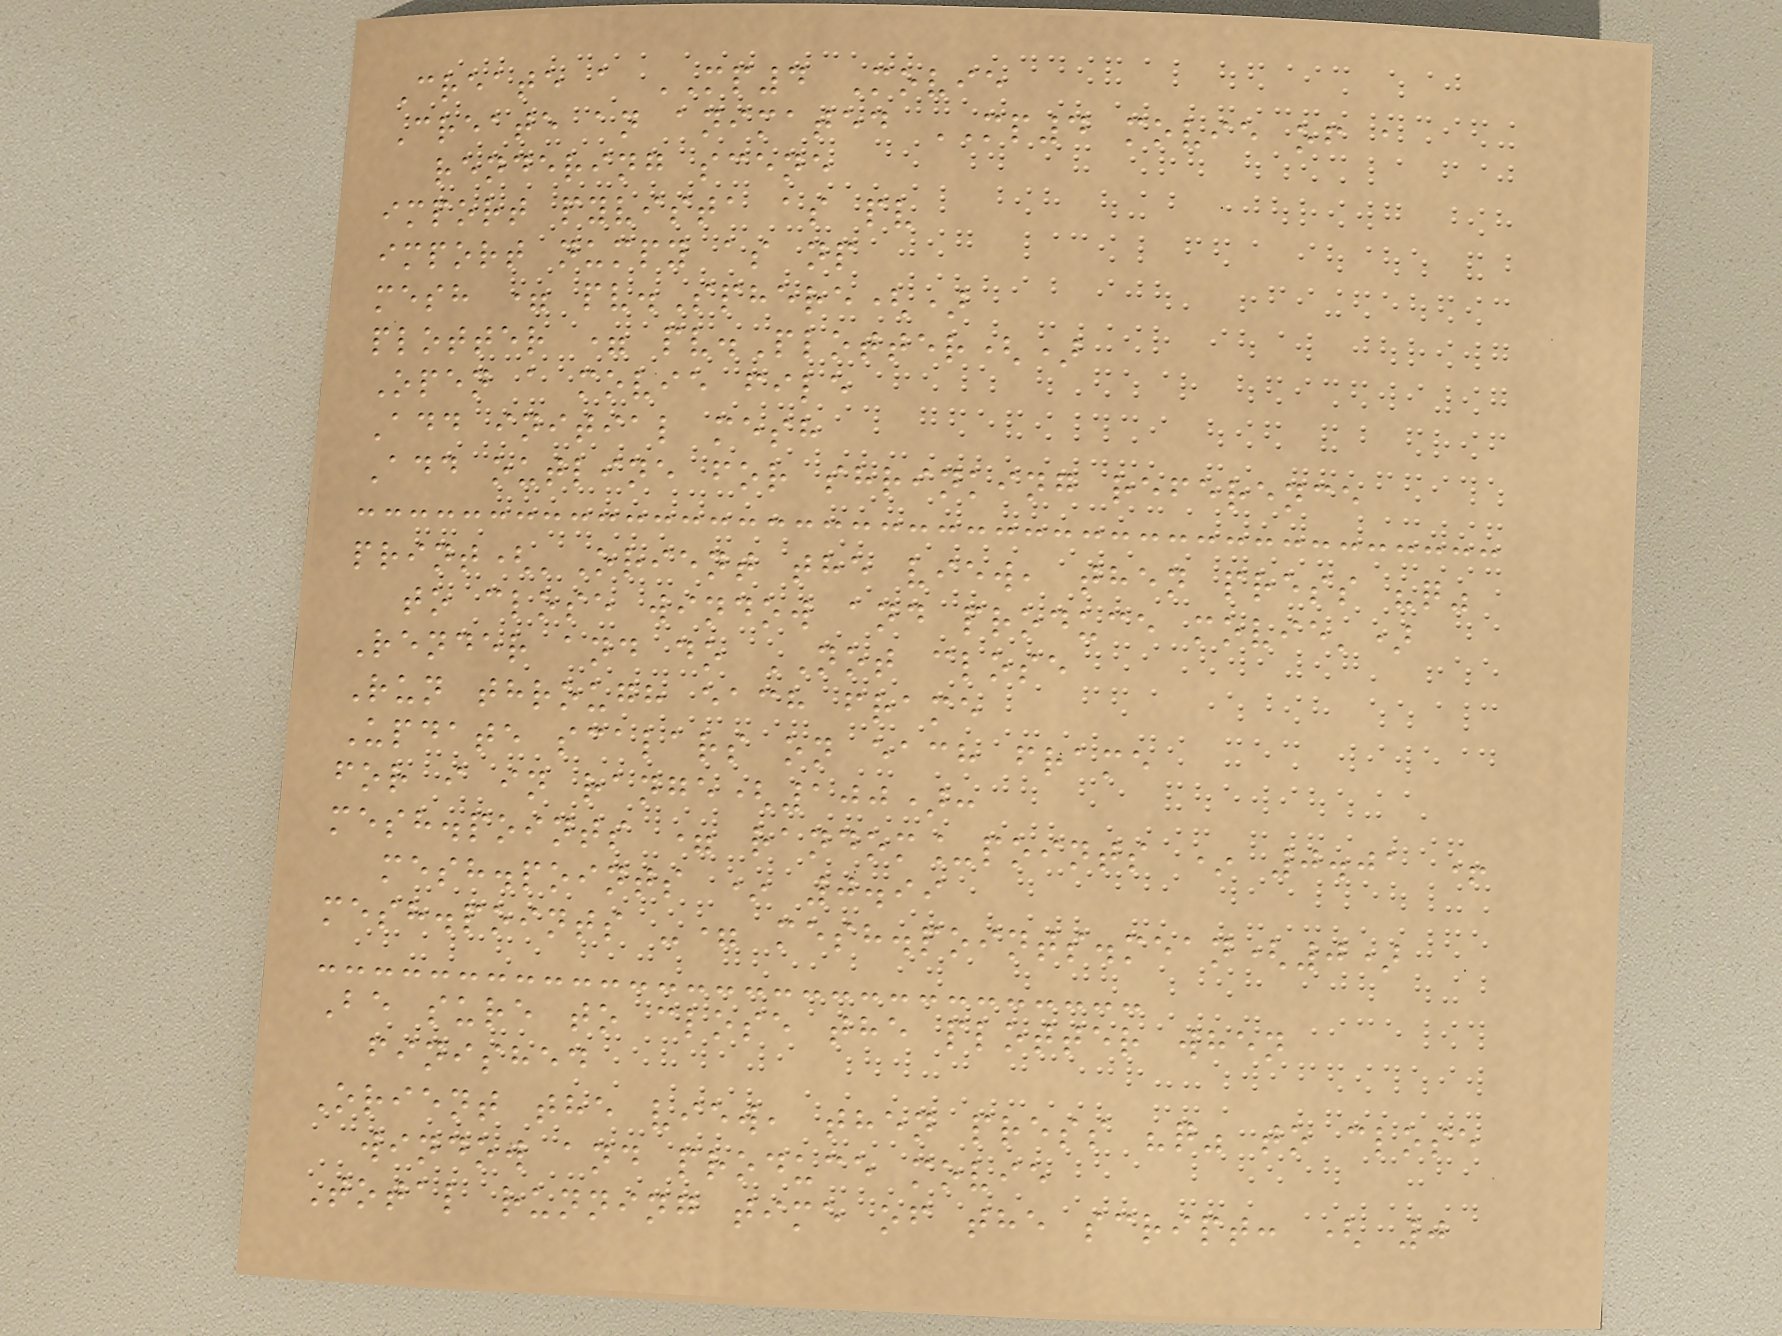Create a MP4 Movie
Create an animated MP4 movie of a
rendering scene
import pyvista as pv
import numpy as np
mesh = pv.Sphere()
plotter = pv.Plotter()
Open a movie file
Add initial mesh
Add outline for shrinking reference
print('Orient the view, then press "q"
to close window and produce movie')
Render and do NOT close
Run through each frame
Update scalars on each frame
for i in range(100):
mesh.points = random_points * 0.01 +
mesh.points * 0.99
mesh.points -= mesh.points.mean(0)
Be sure to close the plotter when
finished
Orient the view, then press "q" to close
window and produce movie
Total running time of the script: ( 0
